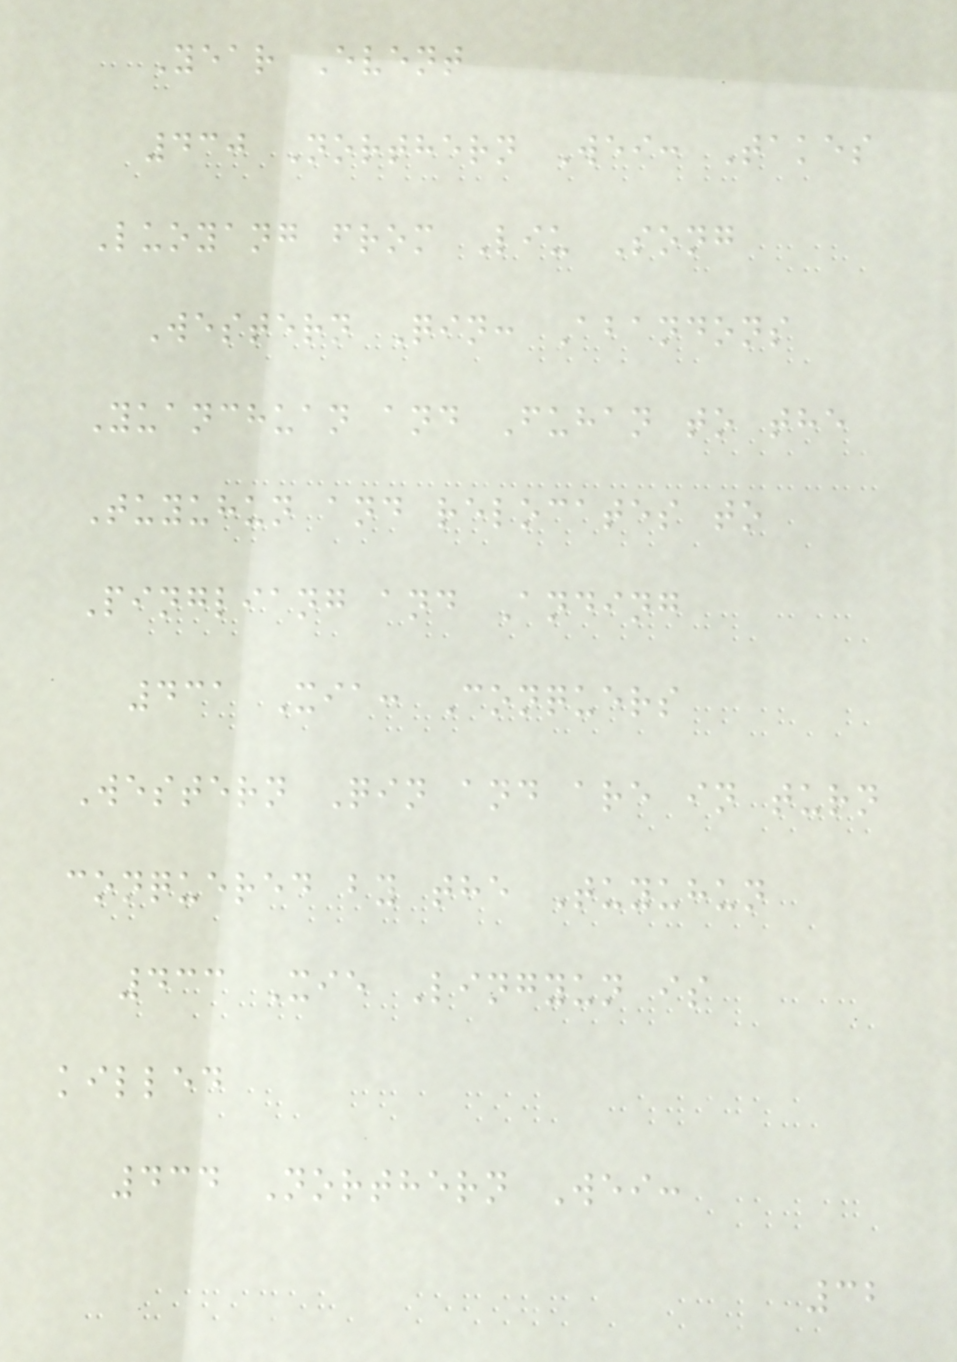Year Event
430 Northern Wei: Takes
Luoyang from Liu Song
Western Qin: Abandons
Yuanchuan and Fuhan to the
Tuyuhun and relocates to
Pingliang and Anding
431 Xia: Conquers
Western Qin and are in turn
conquered by the Tuyuhun
433 Xie Lingyun is
killed
434 Northern Wei:
32
